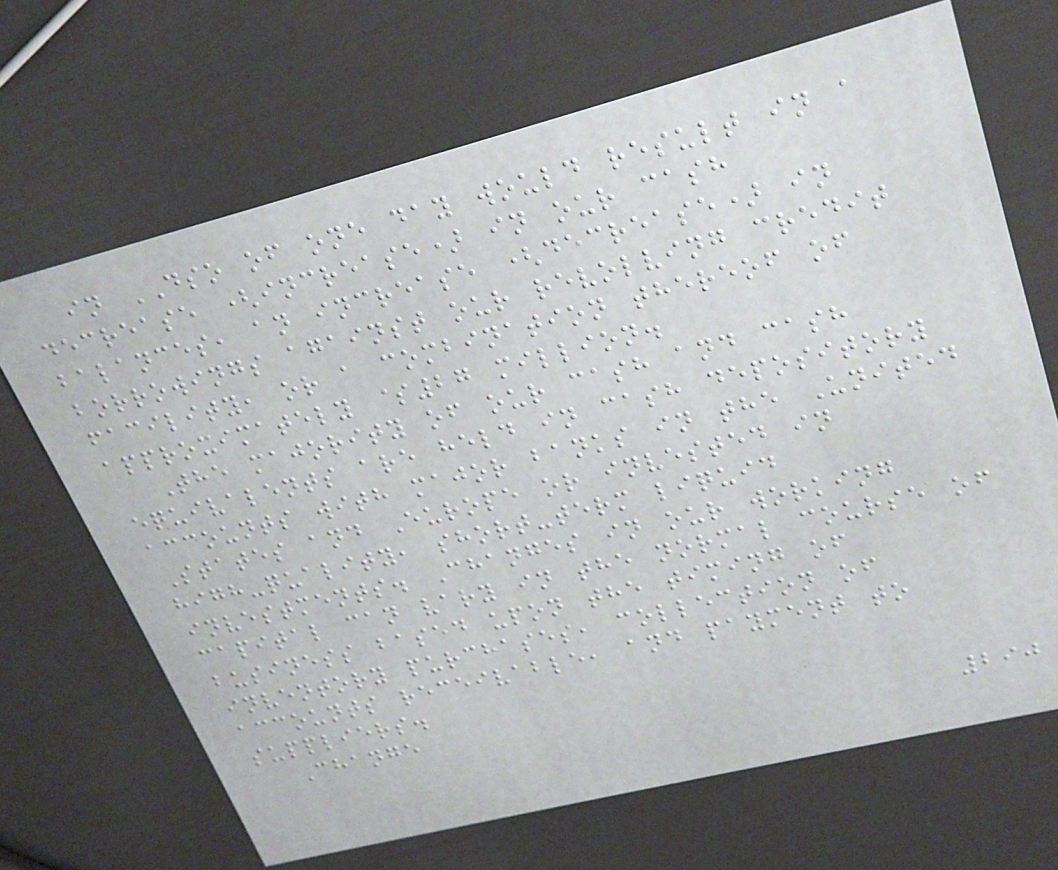in DSO of one day would result in a
decrease (increase) in our cash
balances, an increase (decrease) in
borrowings against our revolving credit
facility, or a combination thereof of
approximately $27 million.
The majority of our cash and cash
equivalents are held in cash depository
accounts with major banks in the United
States and Europe or invested in
high-quality, short-term liquid
investments. Changes in our working
capital can vary in the normal course of
business based upon the timing of
inventory purchases, collection of
accounts receivable, and payment to
suppliers.
Change
290
